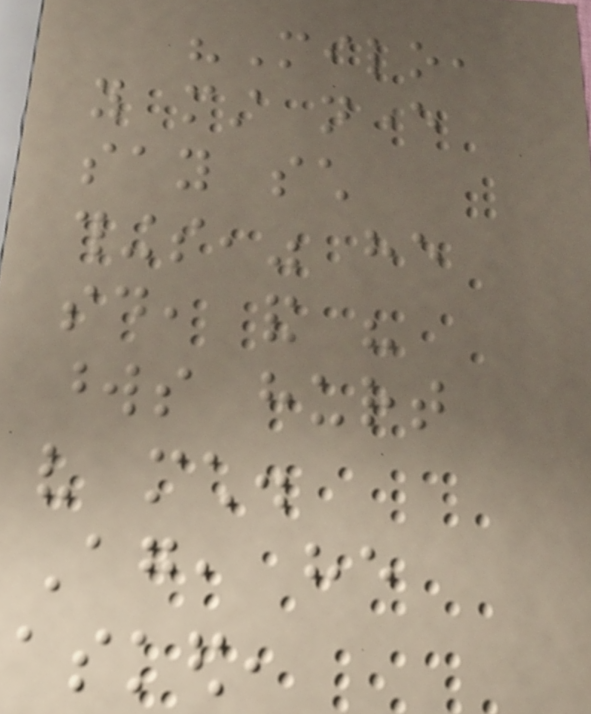"Milo,
you must never
say such
things," he
said, and his
words hurt
very much.
Again, he
asked,
